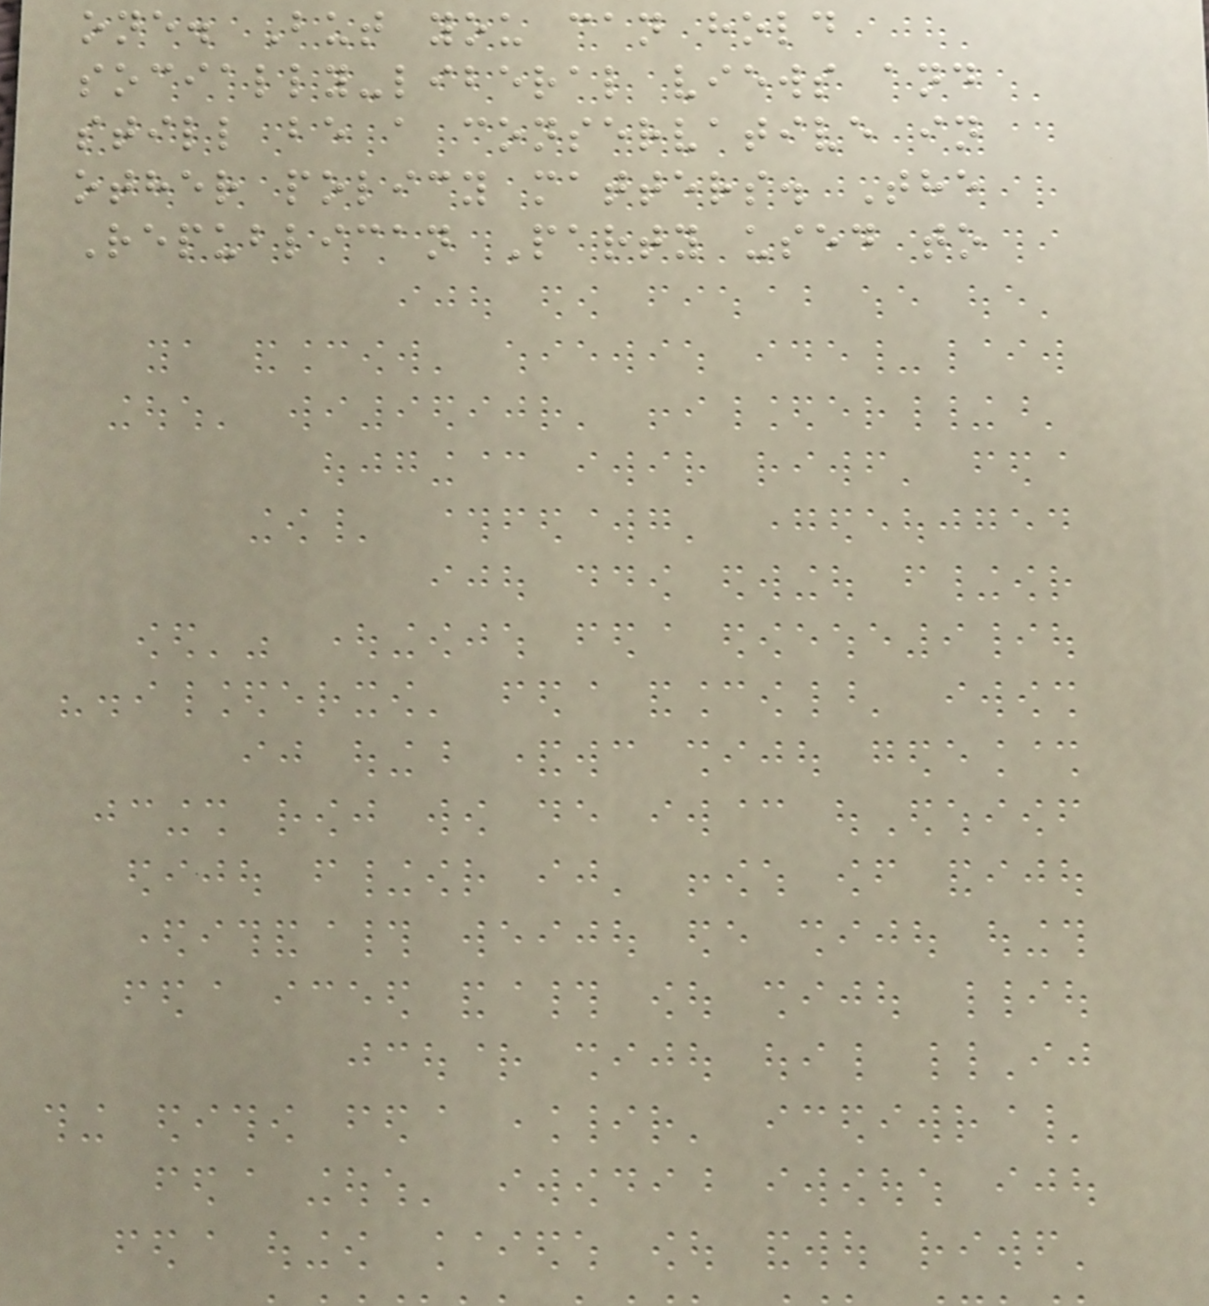one. But you can hold
socially-liberal views and
still be a conservative in
other policy matters. The
Republican Party used to
